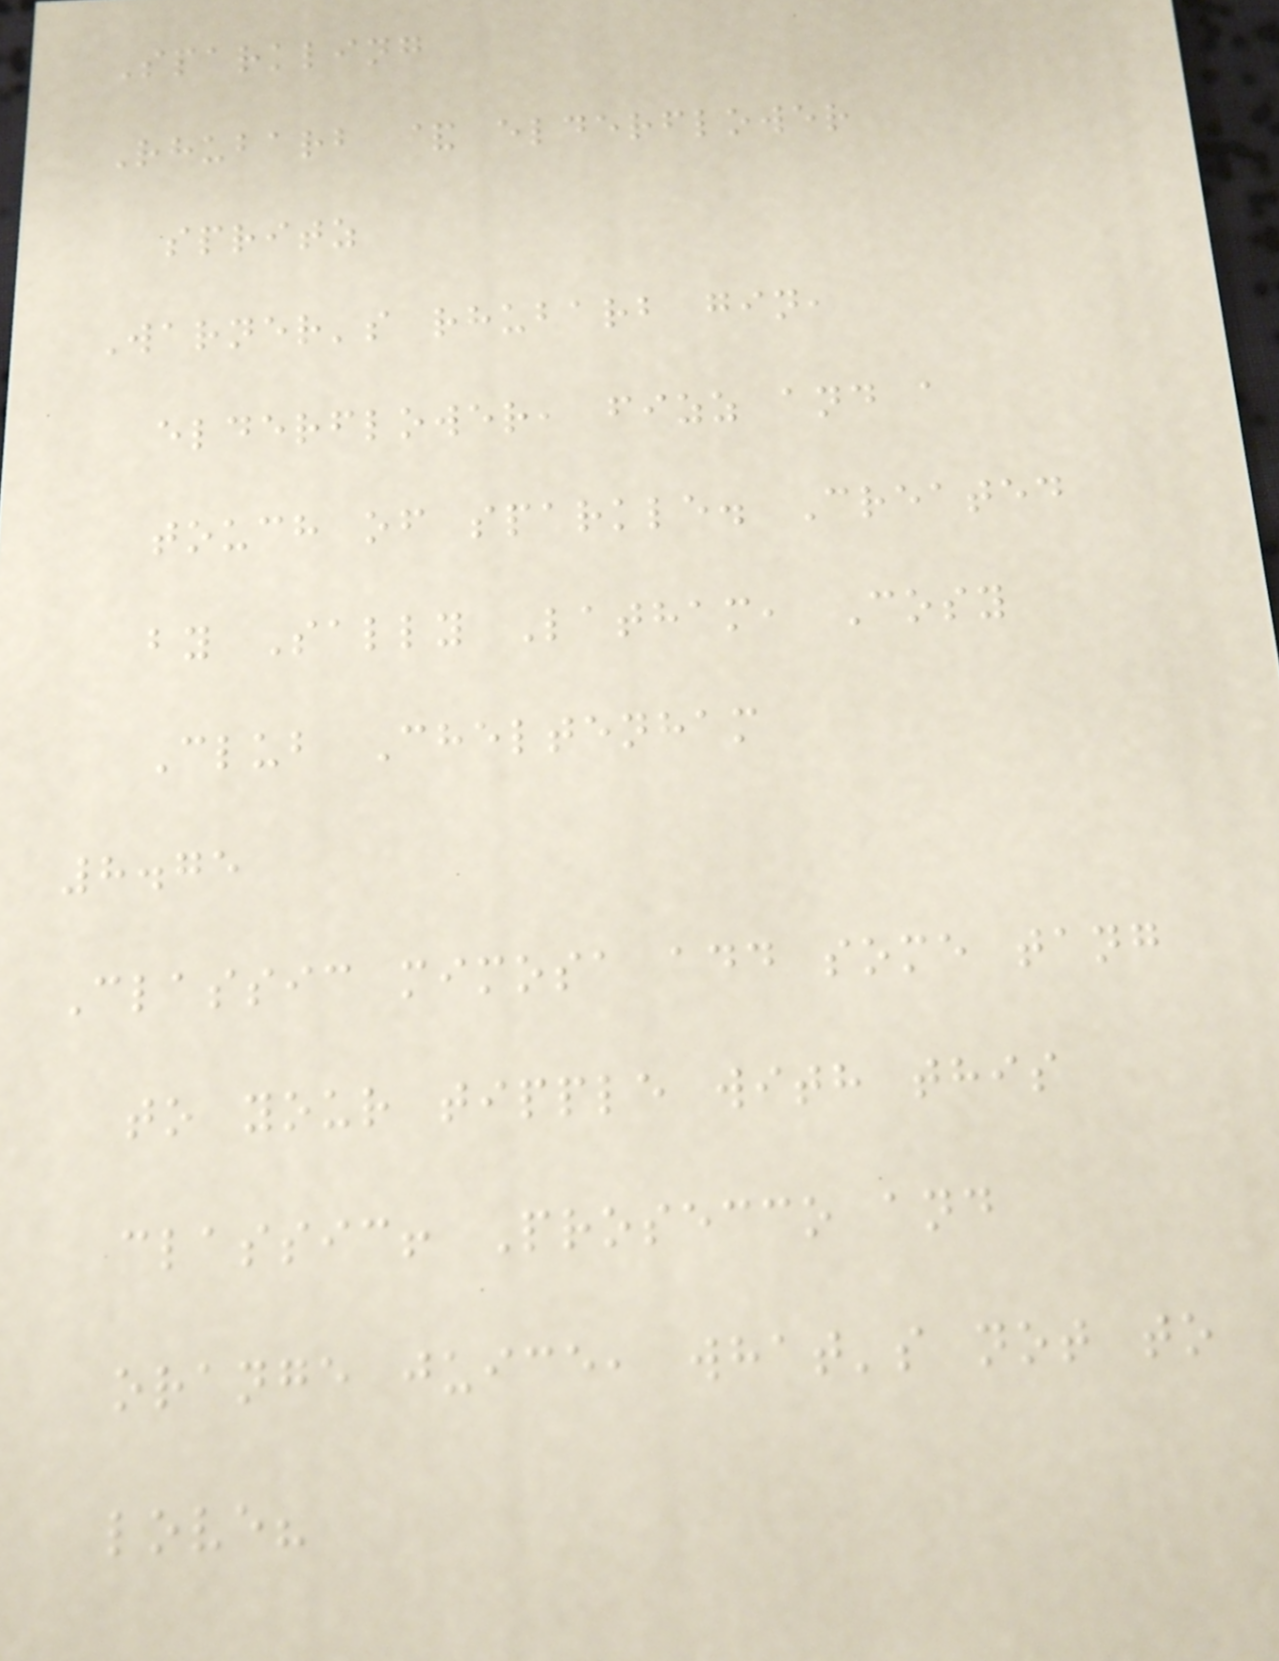Sparkling
Rhubarb & elderflower
spritz
Warner's rhubarb gin,
elderflower, fizz and a
touch of sparkle. Created
by Sally Latham, Cosy
Club Cheltenham
8.75
Classic mimosa add some tang
to your tipple with this
classic! Prosecco and
orange juice, what's not to
love?
